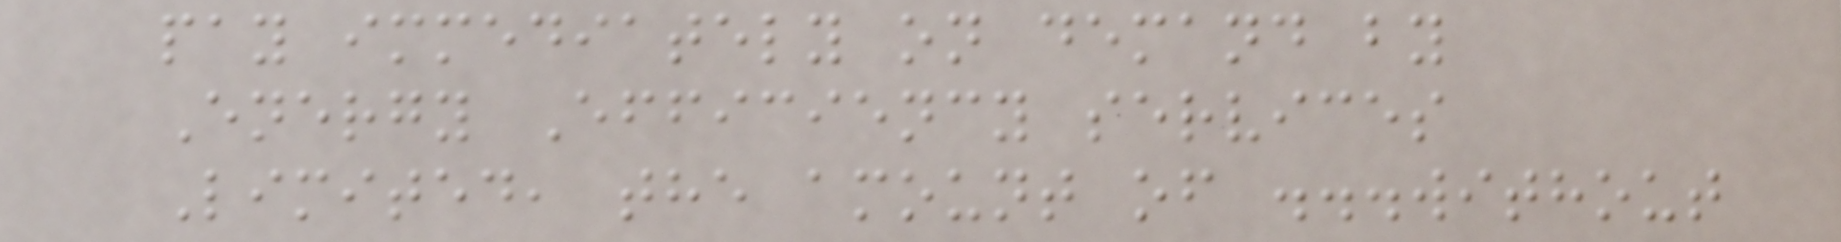pay immediately on demand by
Energy Efficiency services
Limited, the amount of ...without
